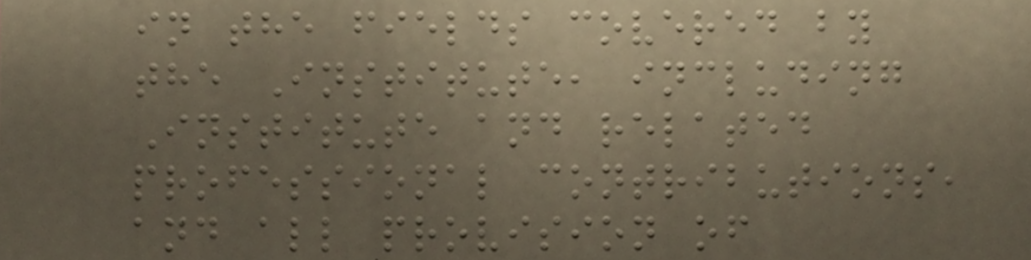in the fields covered by
the Institute, including
Institute and related
professional contributions,
and all provision of
